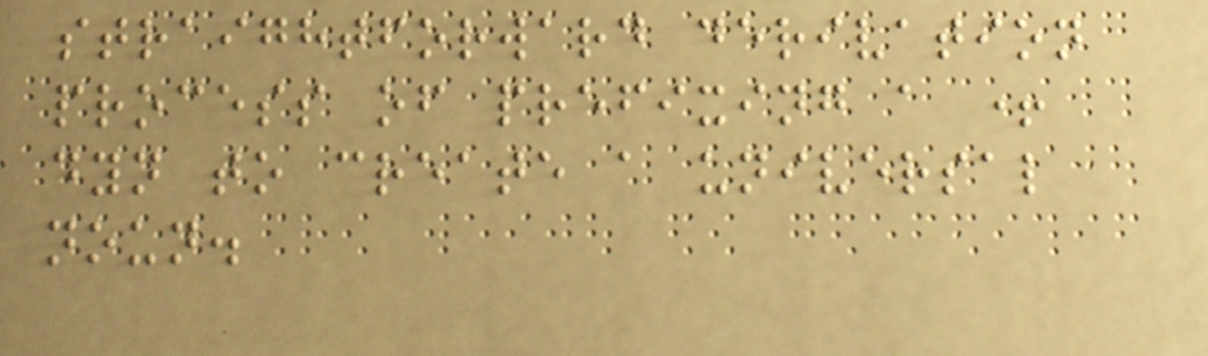straightforward derivation
process of prefixing a +
dyn to create a universal
noun.
